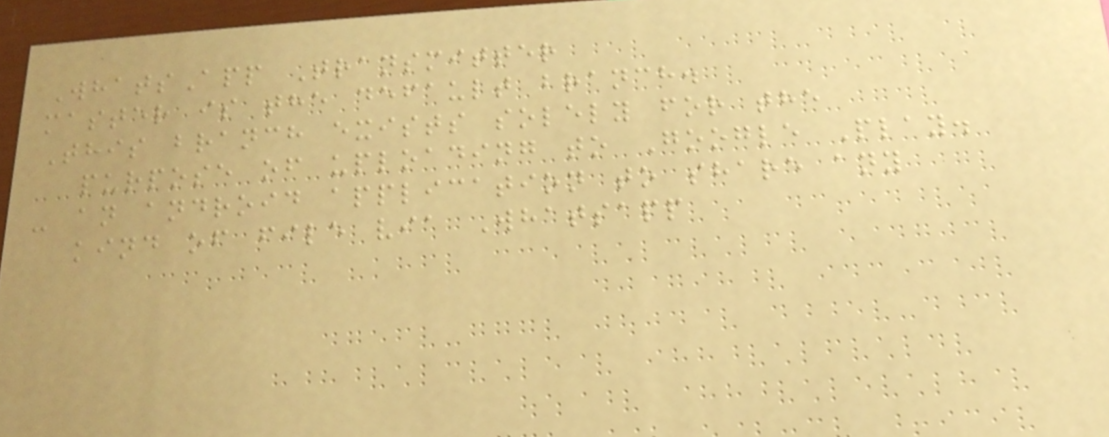WhatsApp Transmitter
master is the default branch.
This branch exists solely for the
purpose of uploading to Google Play.
- an android application to share any
kind of file via Whatsapp
